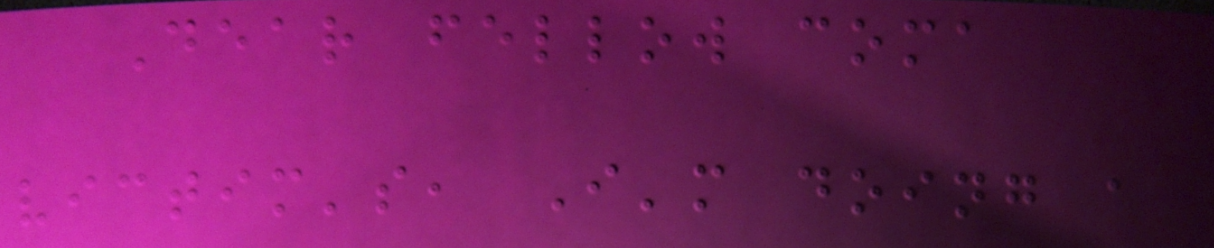Dear fellow coma
victim's, I'm doing a
